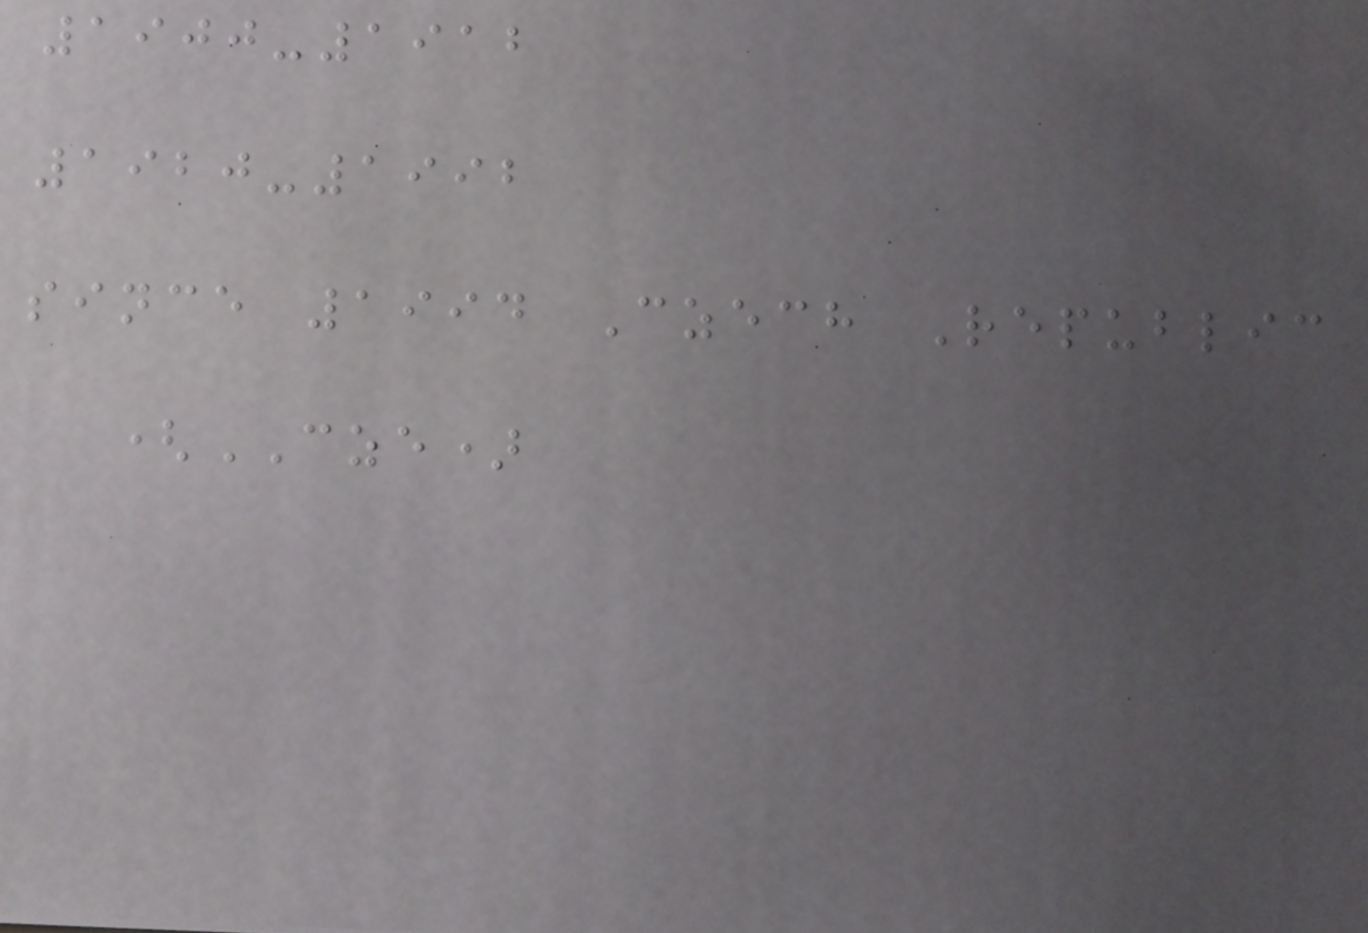1900-1912
1920-1992
since 1994 Czech Republic
(CZE)
